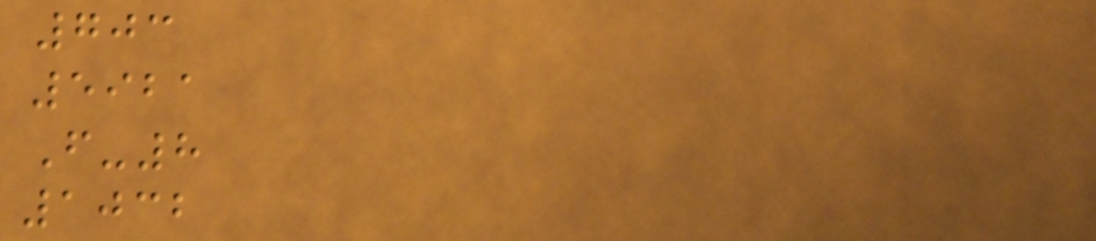703
5921
F-8
1032
